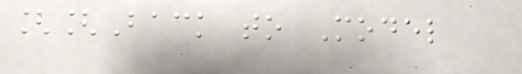[[Back to Model
